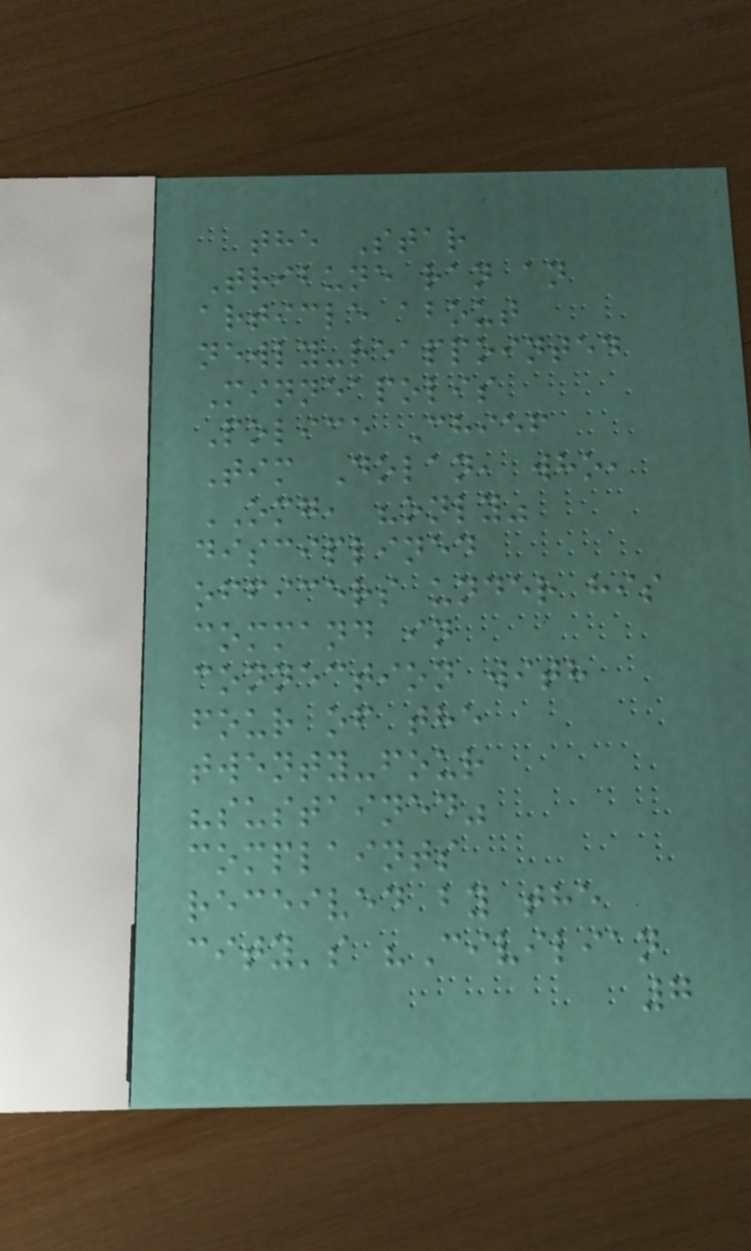the Star
Tribune ran an
article about
newly-reappointed
Minneapolis
Police Chief
Tim Dolan, who,
OMG, "only"
disciplined
officers under his
command in
connection with
four of the
twenty-four
"sustained"
complaints
received by the
city's "Civilian
7
